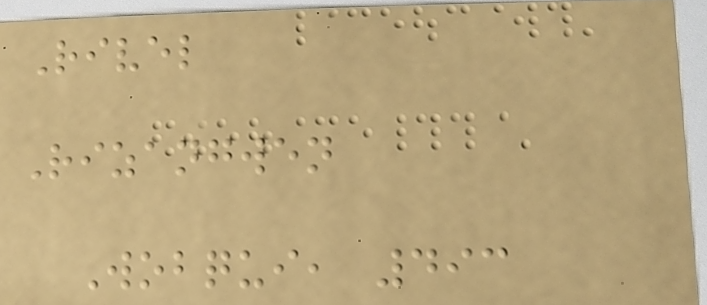Rivel
Rizangwen
Wobqui, 493
